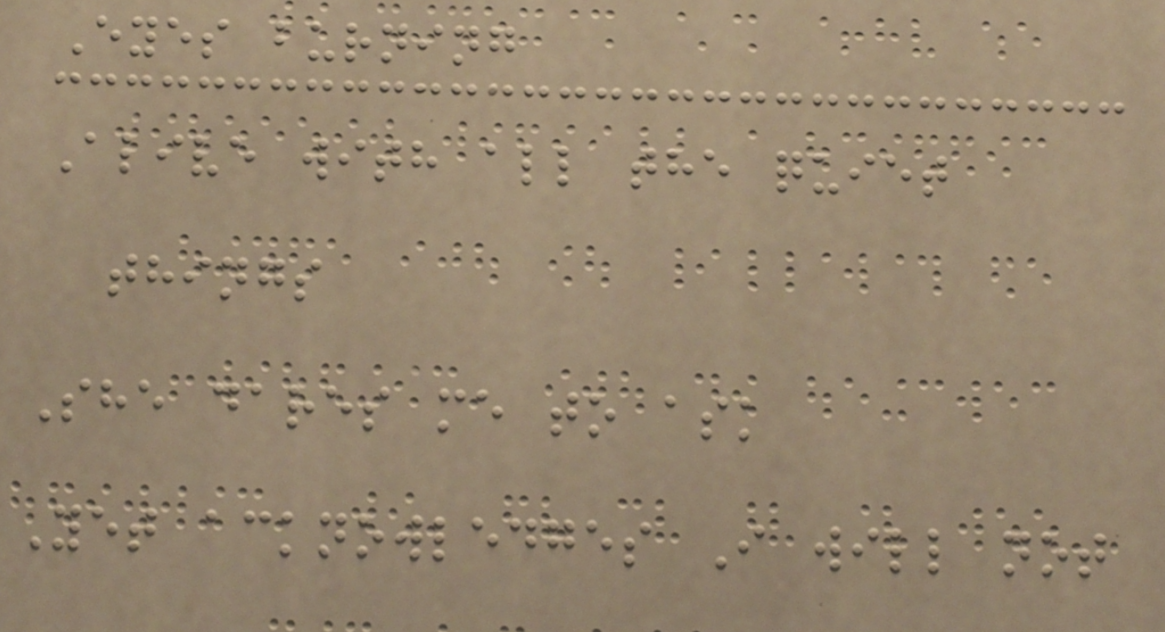Eyes burning
Alive with all the quiet
things
She dares me to ask
Yet acknowledges I will not
